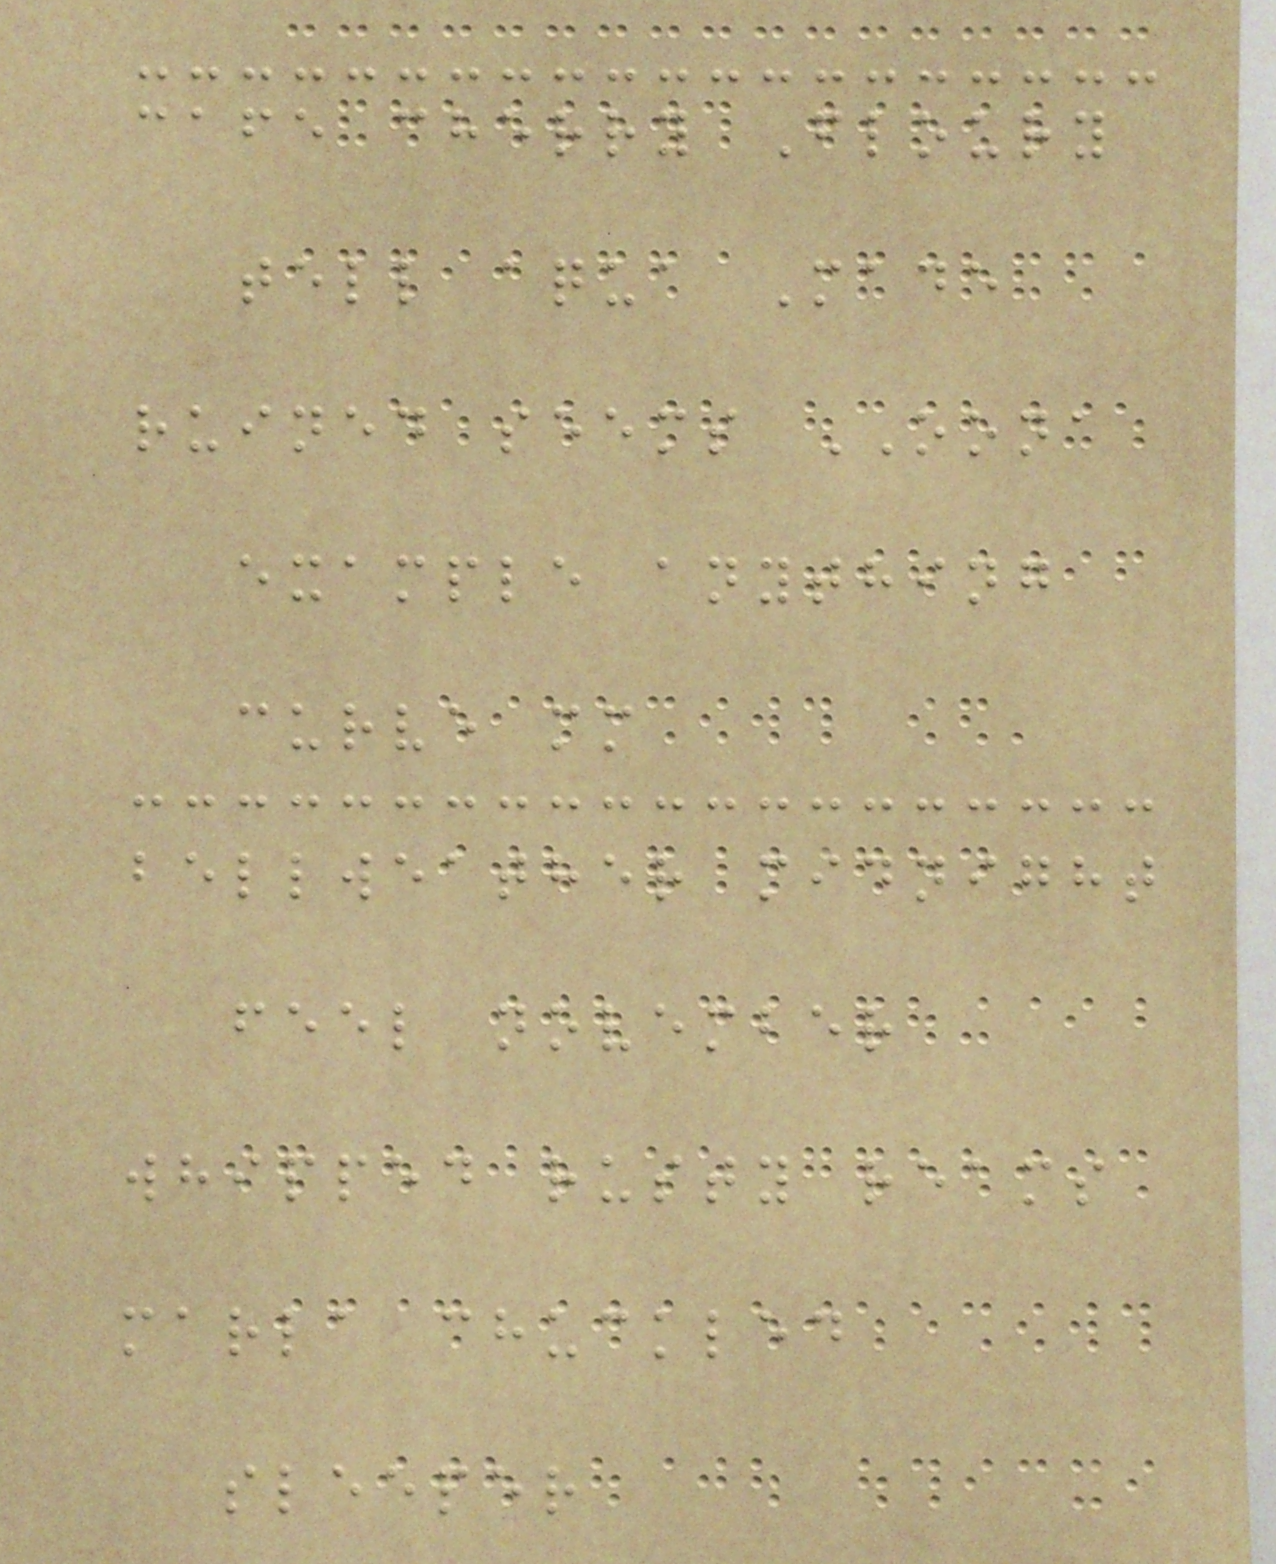cafe cherry Floury
tell aqua Made
ruined seems OONA
example anything
curve mm
bellweather midnight
feel november
whipped rusty reams
marla chuckled
sleeper
